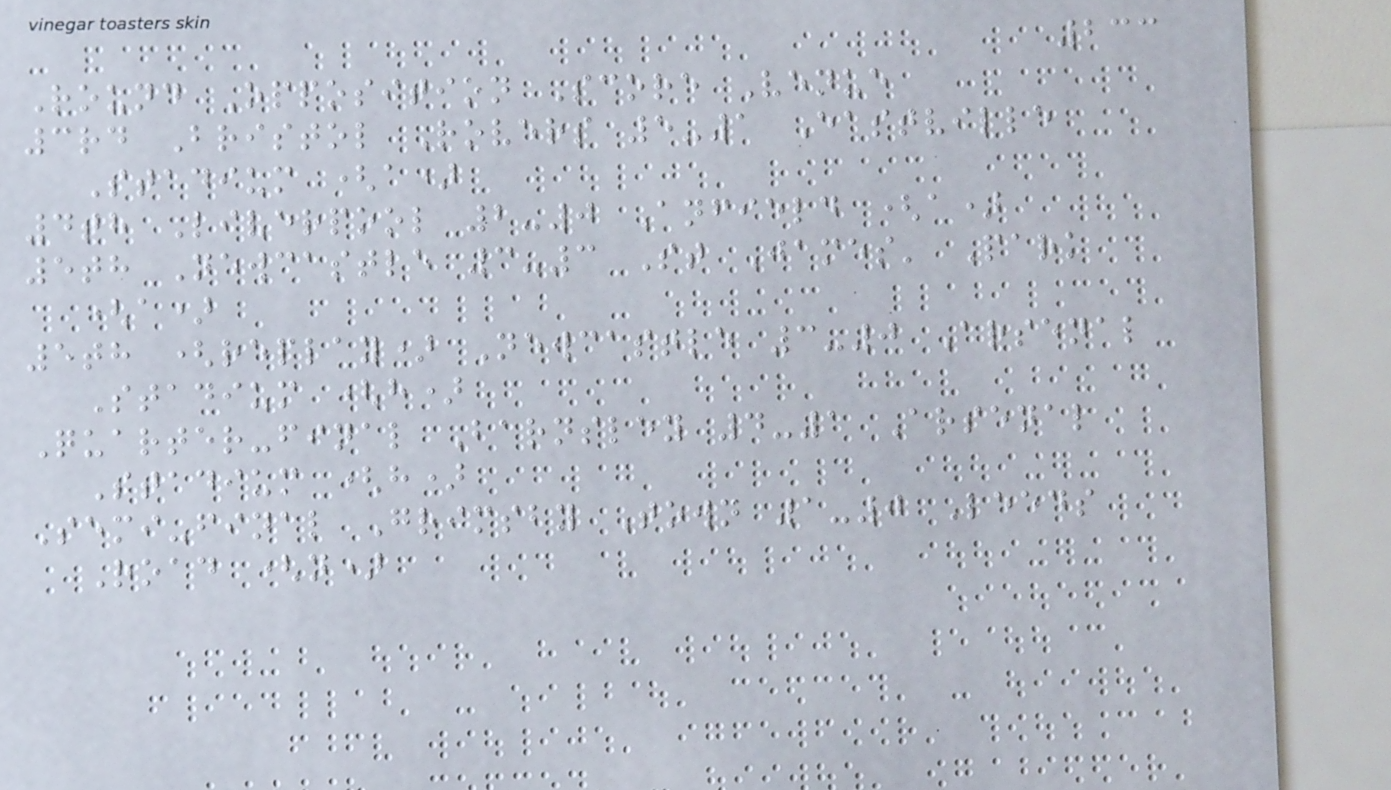233
Round Opposition Score Venue
3rd Bristol Rovers 5-1 Eastville
Stadium (a)
4th Liverpool 2-0 Anfield (a)
5th Newcastle 3-3 St James' Park
(a)
5th (replay) Newcastle 3-0 Arsenal
Stadium (h)
Quarter-final Barnsley 4-1 Arsenal
Stadium (h)
Semi-final Grimsby Town 1-0 Leeds
Road (n)
